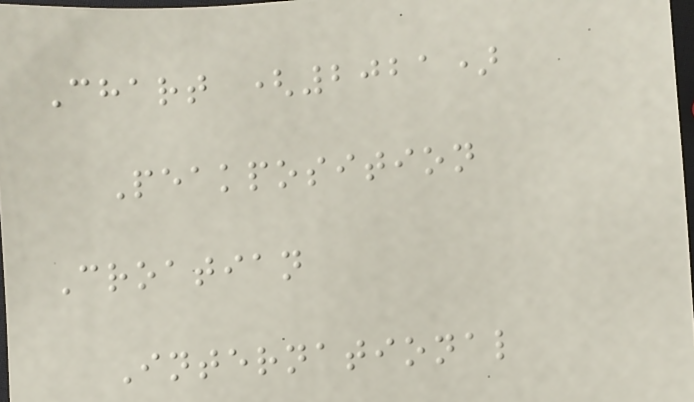Chart (2021)
Peakposition
Croatian
International
